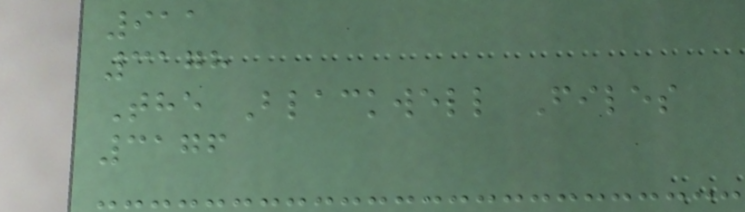911
3178
The Blackwell Files
3176
